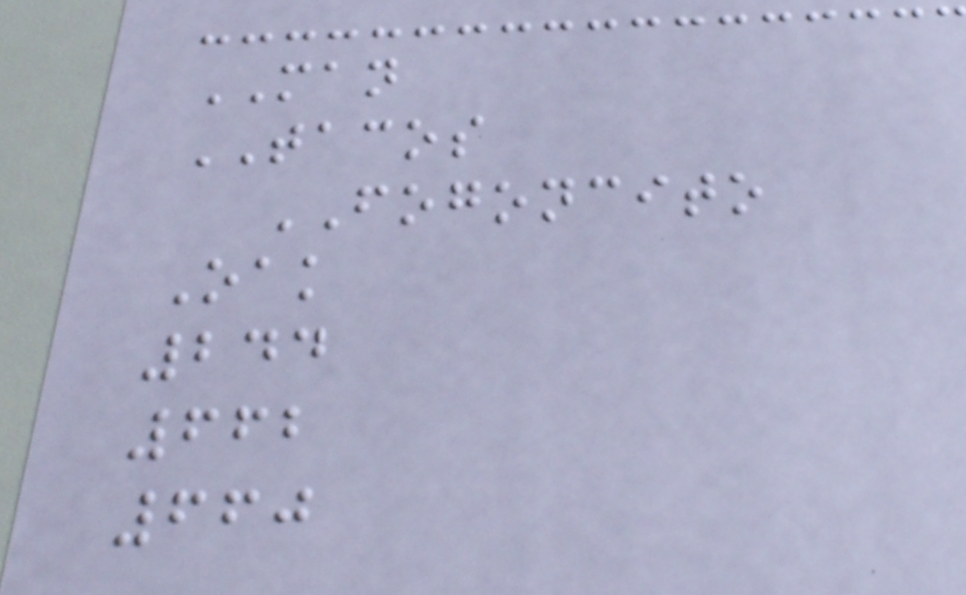MAN
TACOS
FOGONCITO
Oak
244
662
660
